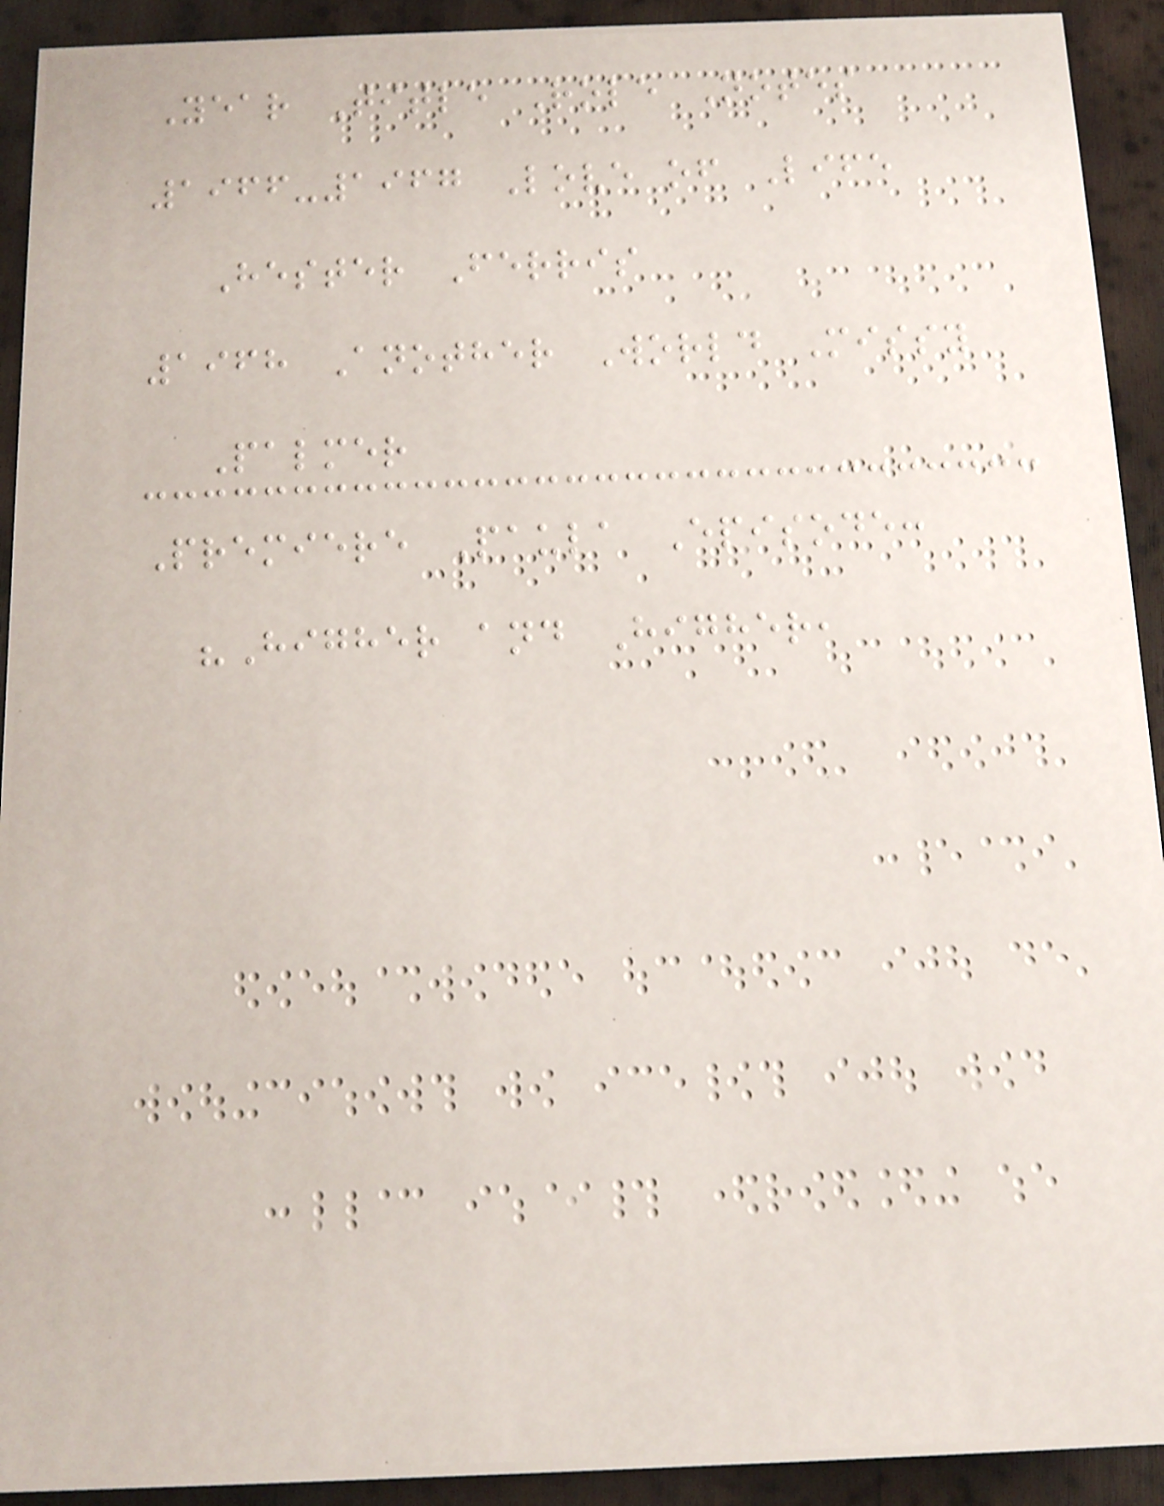Year Title Role Notes
1966-1967 Love of Life
Hester Ferris
1968 Another World Missy
Palmer
Premiere Paula Episode:
"Higher and Higher,
